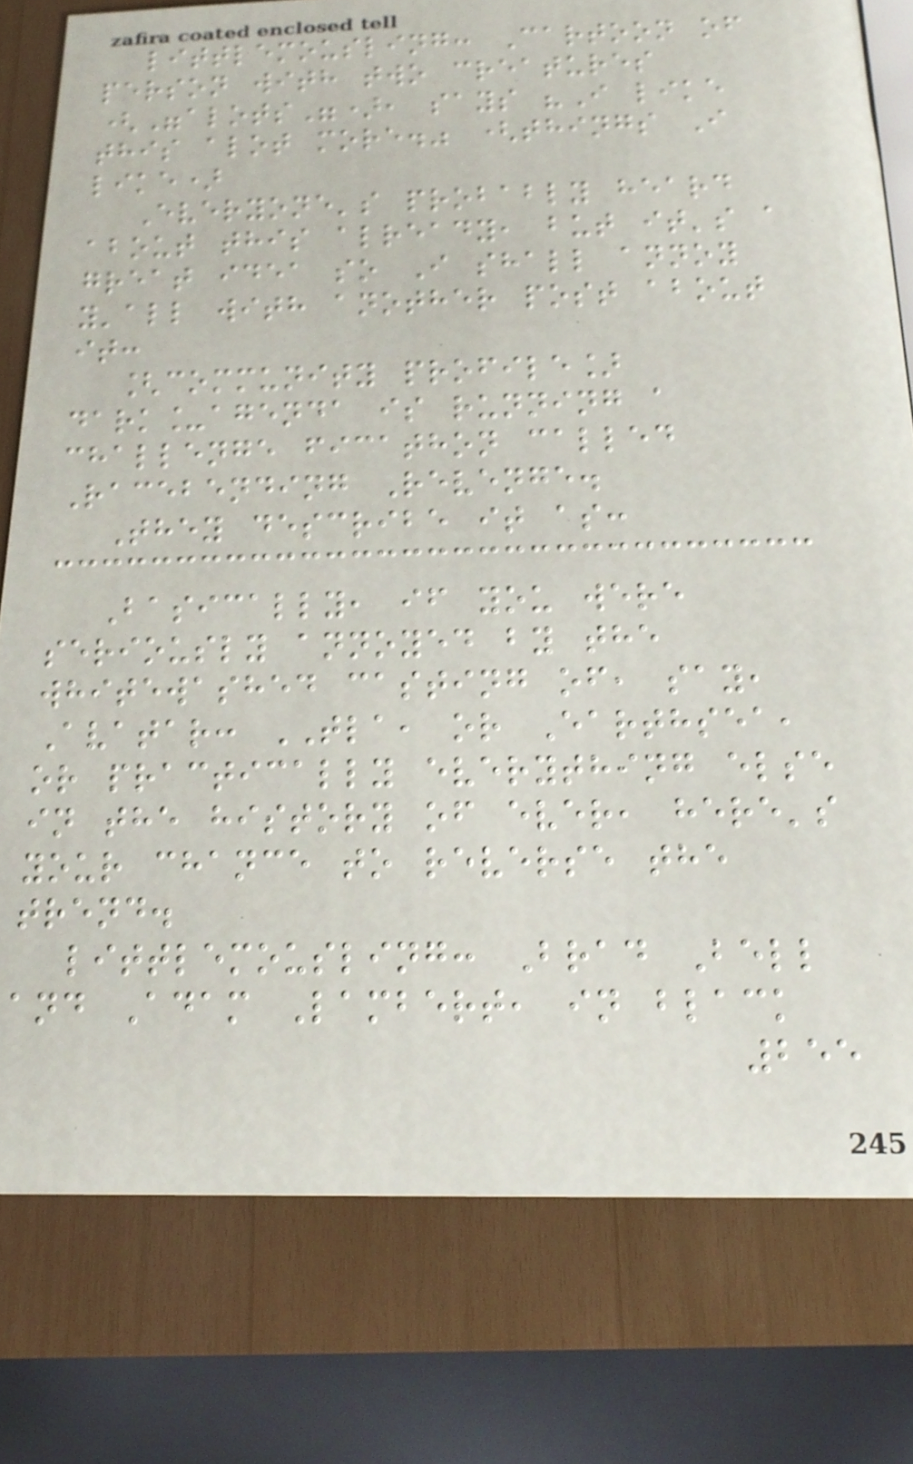littlemousling: Cartoon of
person with two creatures
("alots"), says "I like
this alot more." (things I
like)
Everyone's probably heard
about this already, but it's a
great idea so I shall annoy
y'all with another post about
it:
[community profile]
dark_agenda is running a
challenge ficathon called
Racebending Revenge.
They describe it as:
Basically, if you were
seriously annoyed by the
whitewashed casting of, say,
Avatar: TLA, or Earthsea,
or practically everything else
in the history of ever, here's
your chance to reverse the
trend.
littlemousling: Brad Bell
and Adam Lambert, in black
255
